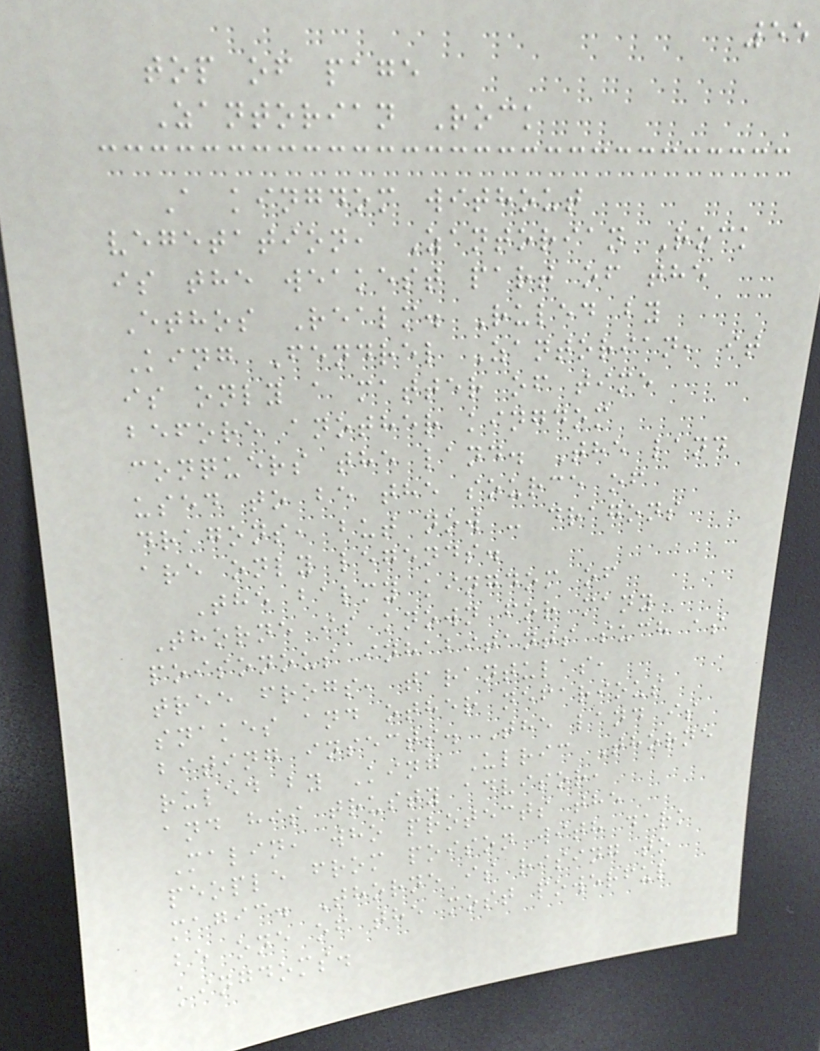55
top of page
Zantorian Rock
A kingdom without
vegetation, Zantorian Rock
is the weakest part of the
Ethos Realm. Ruled by
King Fendrel Zantorian, it
is only a matter of time
before another kingdom
conquers the land. The land
used to be the source of
dragons, but now - dragons
are only legends.
The balmy kingdom of
Thorne is known for many
poisonous inhabitants such as
tree frogs, tarantulas,
snakes and other nefarious
biting insects. The land is
ruled by King Ulric Thorne
and his trusty advisor,
Malin, who protects the
people from poison with dark
magic. Thorne is rising to
be one of the most powerful
kingdoms.
